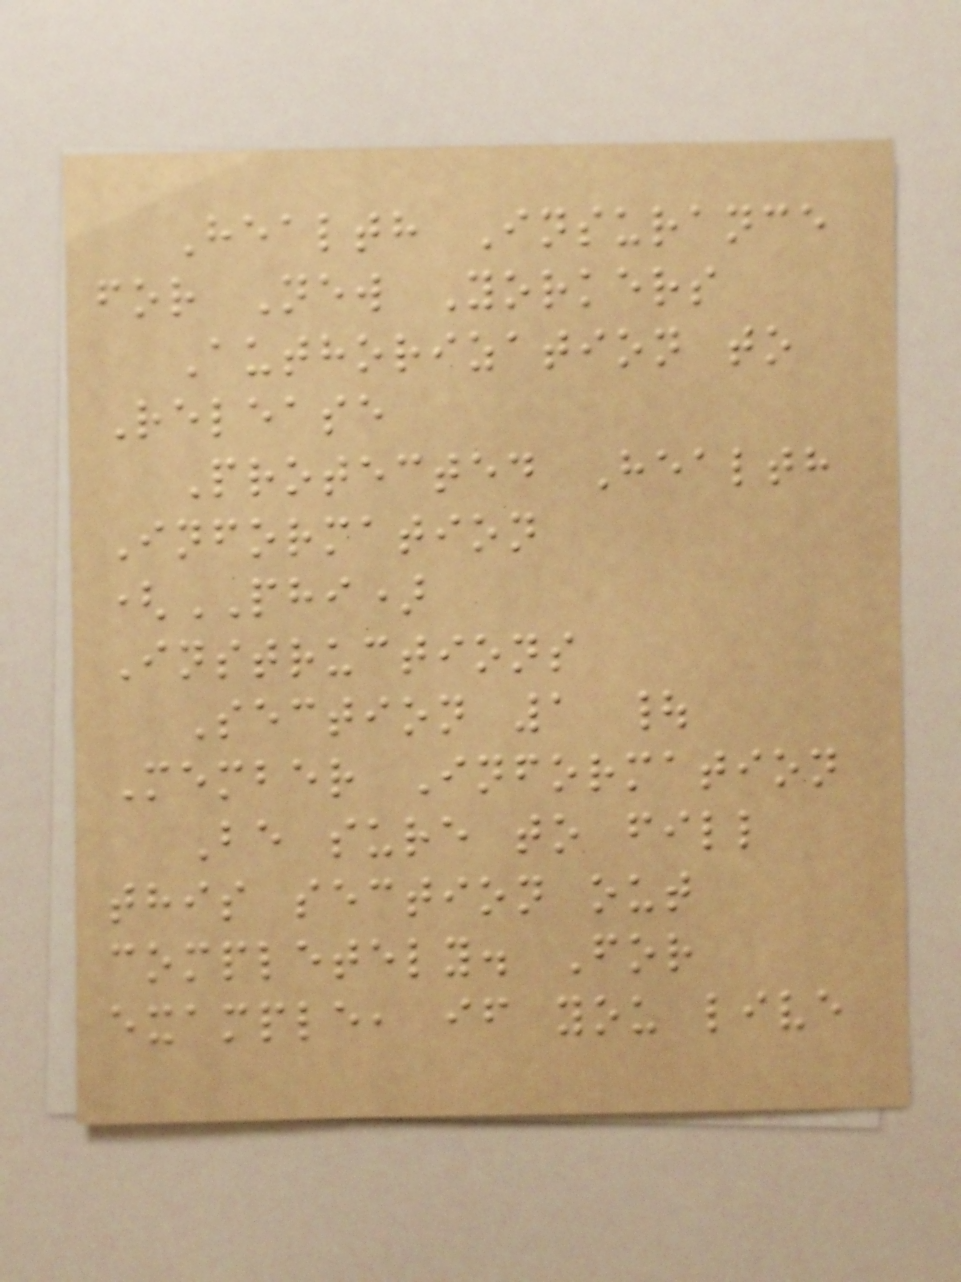Health Insurance
for New Yorkers
Authorization to
Release
Protected Health
Information
(PHI)
Instructions
Section 1 |
Member Information
Be sure to fill
this section out
completely. For
example, if you live
